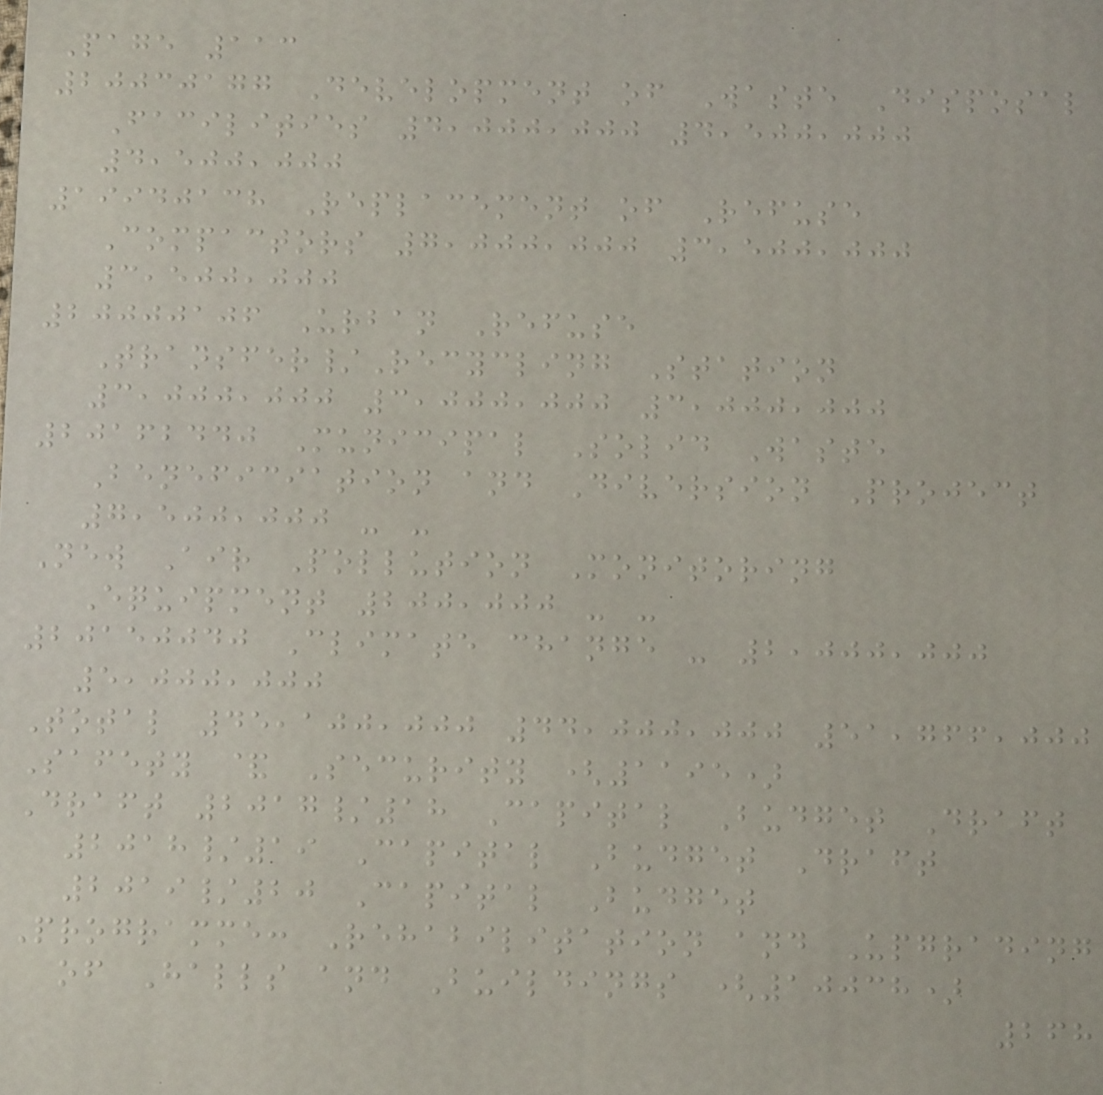Page 113
20030177 Development of Waste Disposal
Facilities 4,000,000 4,500,000
4,500,000
19940138 Replacement of Refuse
Compactors 7,000,000 3,500,000
3,500,000
20000106 Urban Refuse
Transfer/Recycling Station
3,000,000 3,000,000 3,000,000
20162440 Municipal Solid Waste
Beneficiation and Diversion Project
7,500,000 - -
New Air Pollution Monitoring
Equipment 200,000 - -
20150040 Climate change - 2,000,000
5,000,000
Total 45,100,000 44,000,000 51,766,000
Safety & Security (1195)
Draft 2017/18 Capital Budget Draft
2018/19 Capital Budget Draft
2019/20 Capital Budget
Programme: Rehabilitation and Upgrading
of Halls and Buildings (10038)
268
